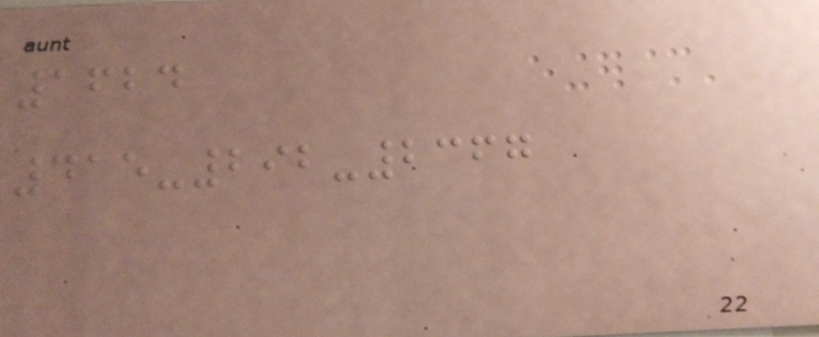1624
415-292-2367
